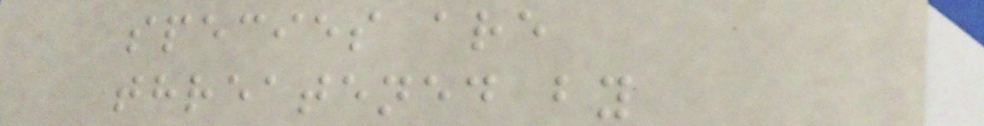species are
threatened by
